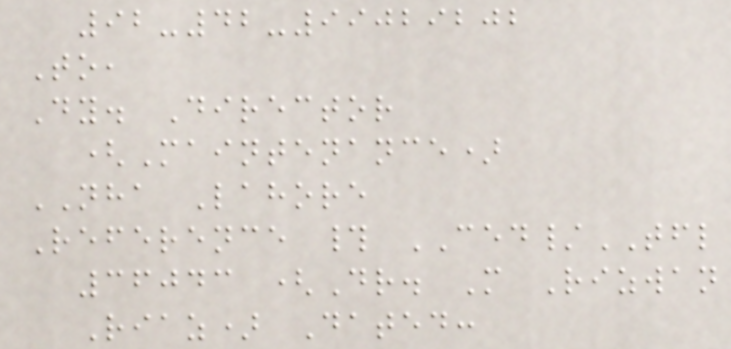92-42-99029202
To,
Dy. Director
(Maintenance)
NHA Lahore
Reference # CED/TFL
36043 (Dr. M Rizwan
Riaz) Dated:
